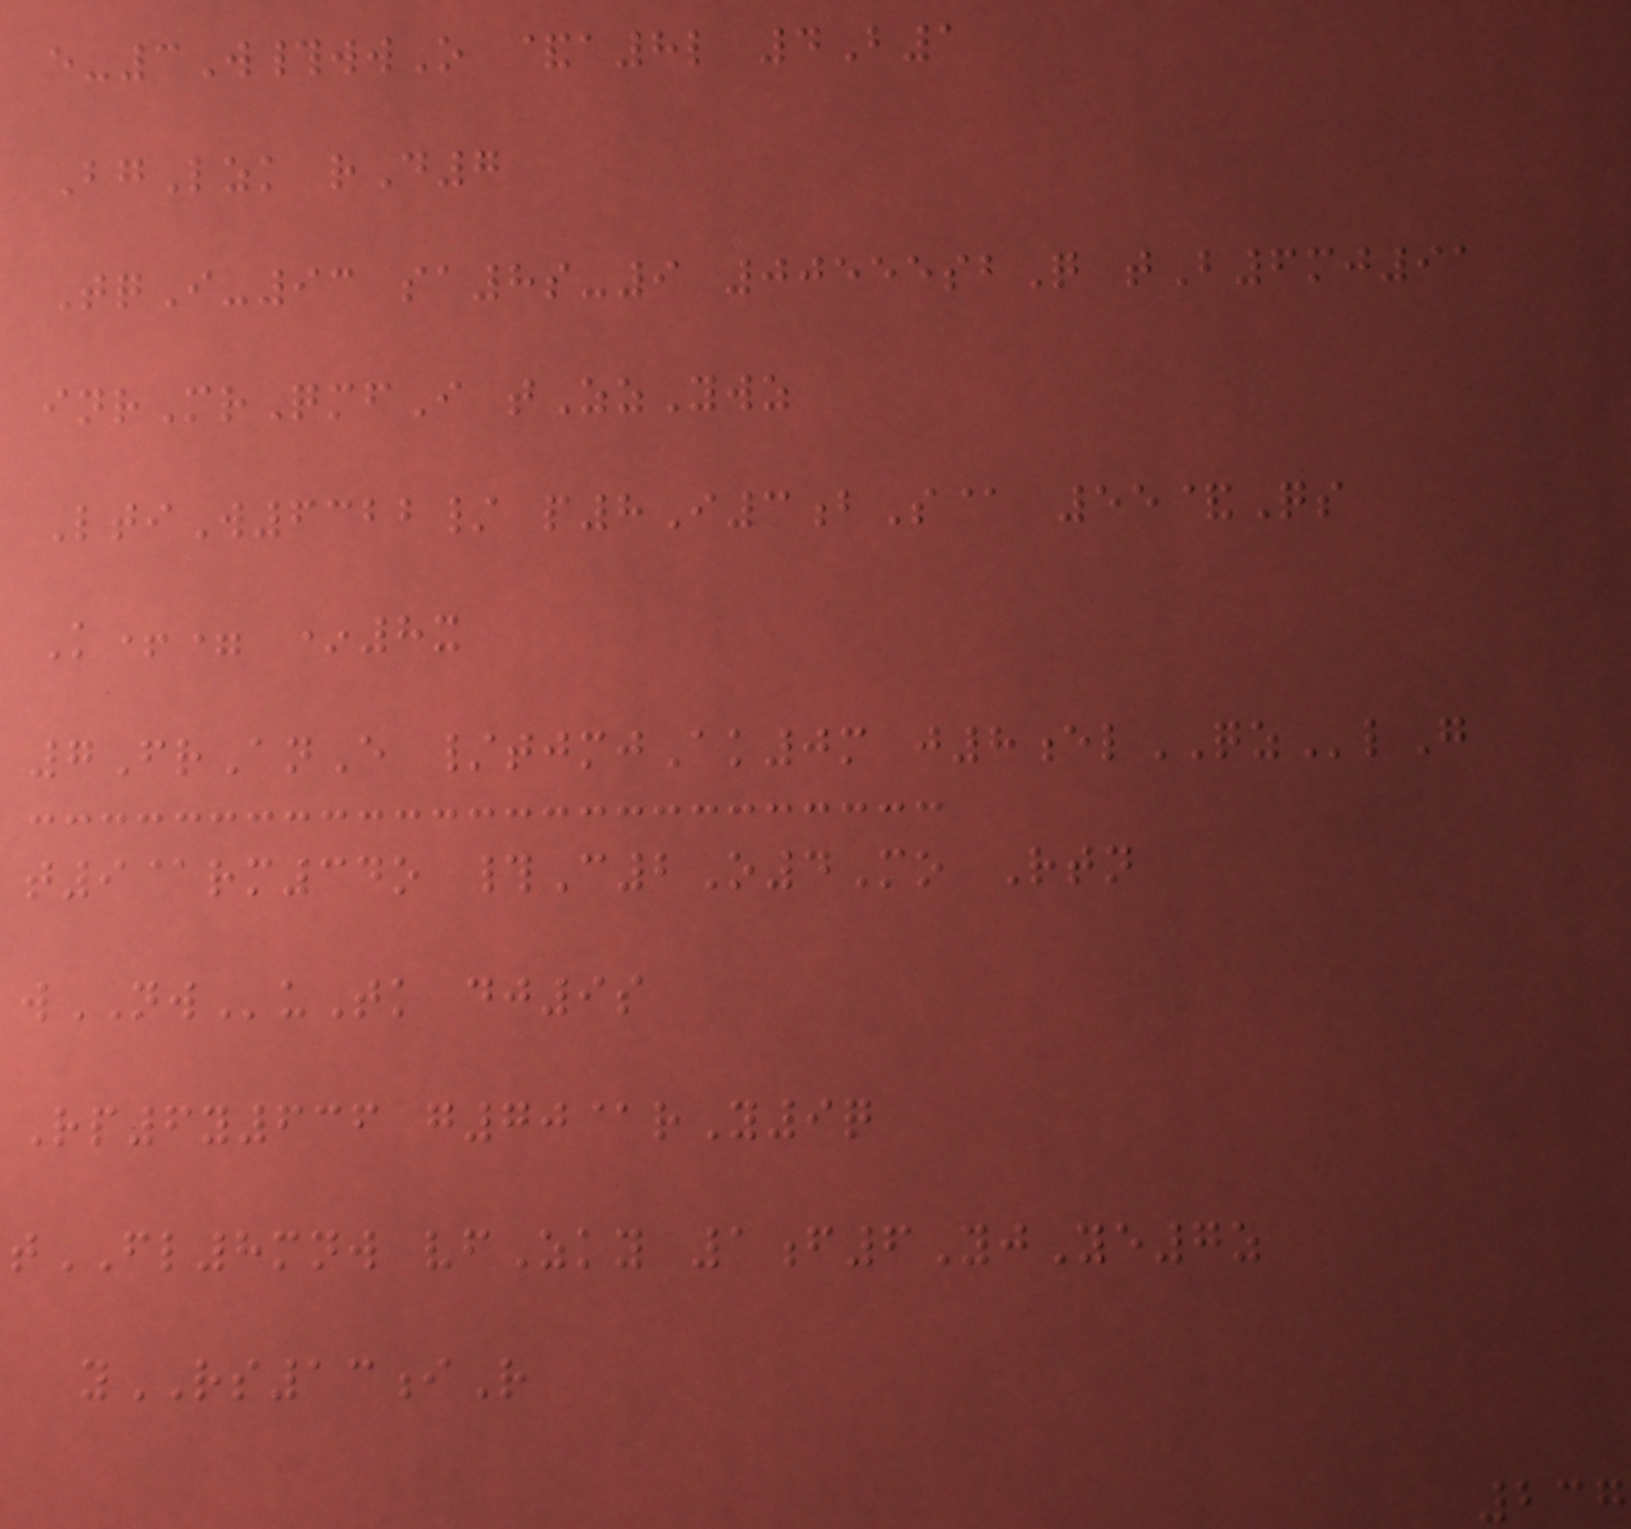e-3W#wwO &a8l 4B1
BgLzk rD7
TqI-93 sa8s-9 00555sbQ tB6mj91
inrMrQmfI tZzYwz
LtiW6322/ p8I3bS@ 55&Qs
K+= *8x
7FrAnE /tjmjAk0m j8elQZlG
t9@rm34o #C2O4Mo Rtn
wNWuTk dj9s
Rp6y636 g70@rY9q
tFL8mnw vfZky 1f6YjYe7z
yRS13iR
237
